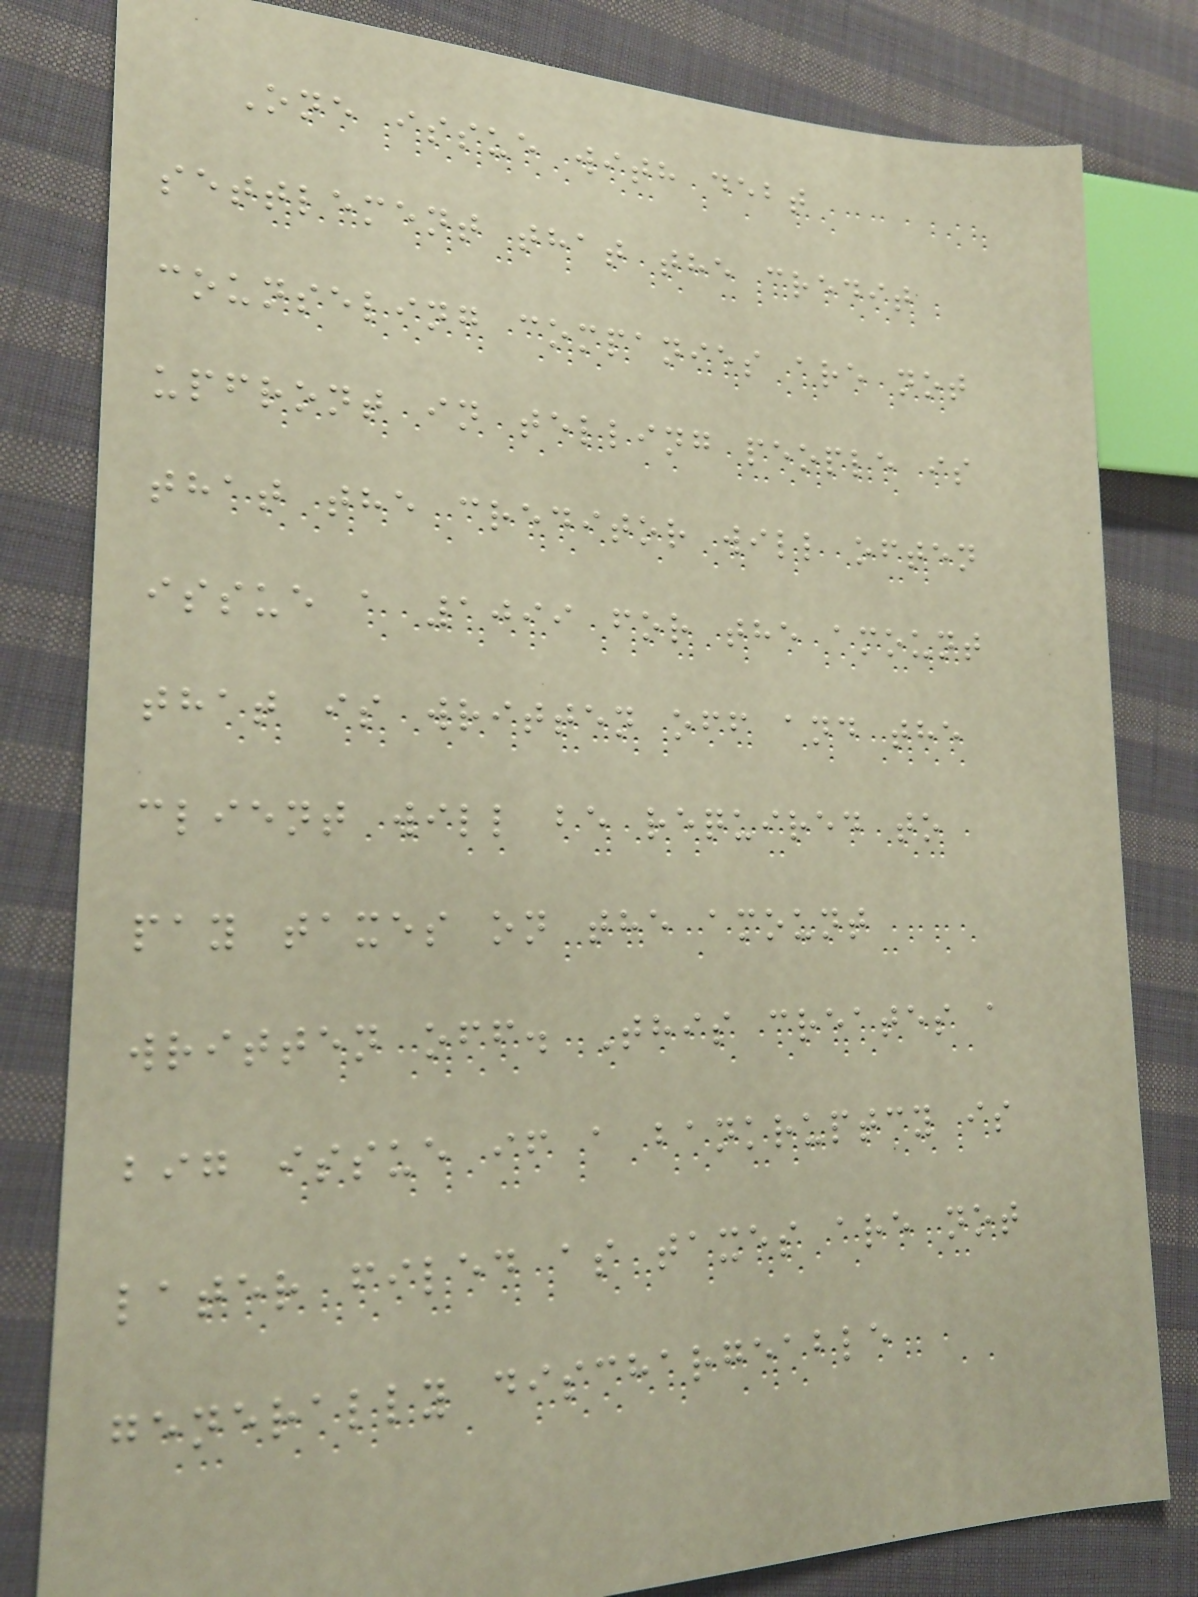One issue with debt
settlement that the credit
counseling companies are not
upfront in telling people is
that the creditor will often
issue a 1099 for the amount
that is written off and the
client will be required to
pay taxes on the amount
written off. This creates a
big issue if a bankruptcy is
later filed as taxes are not
generally dischargeable
